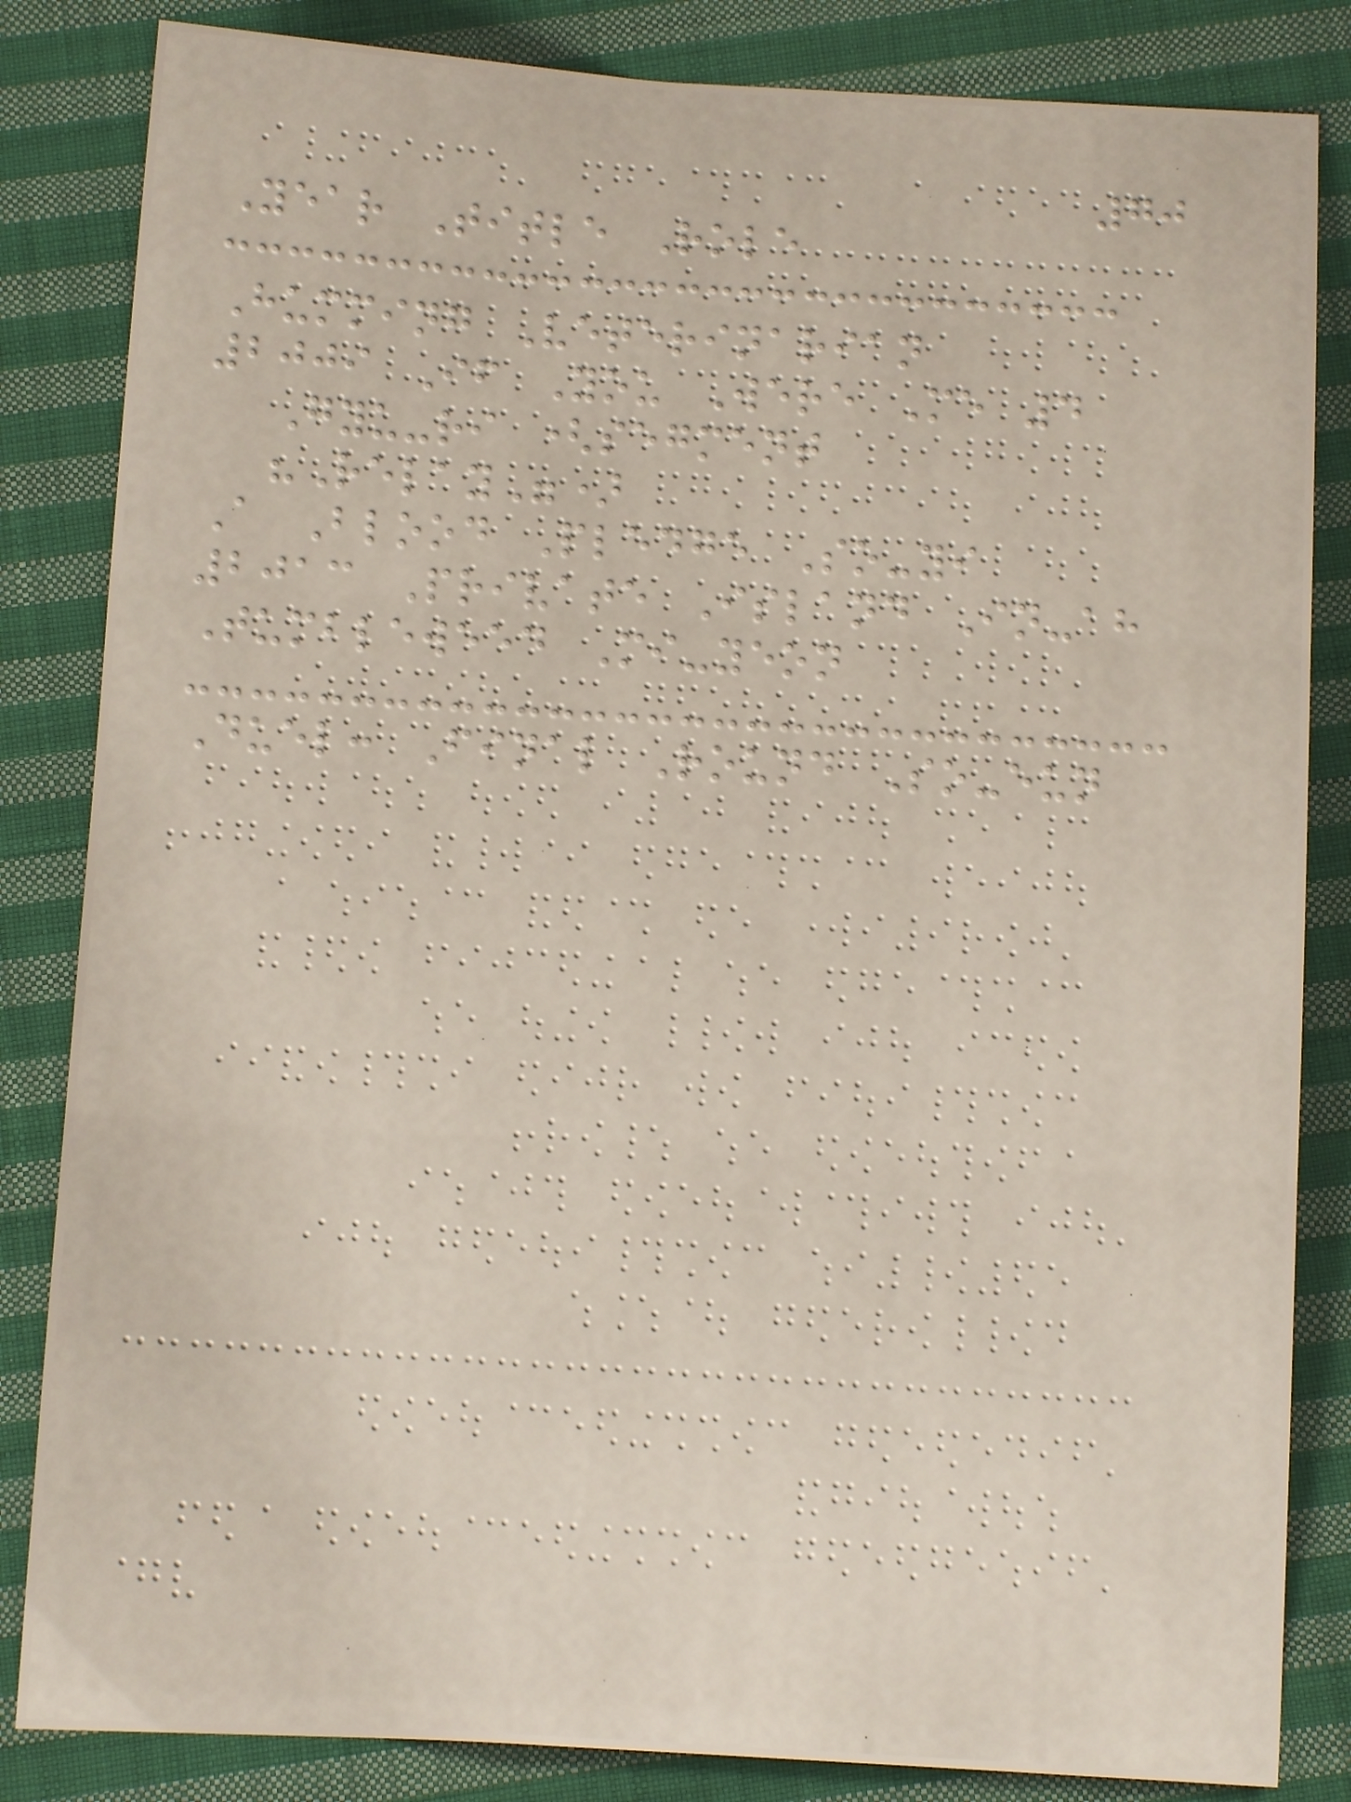70
Year Title Role
Humming Veterinarian
2009 If You Were Me 4
Gyu-ri (segment
"Relay")
A Blood Pledge So-yi
2013 Private Island In-ah
Tumbleweed Mi-yeon
Duel: Final Round So-eun
